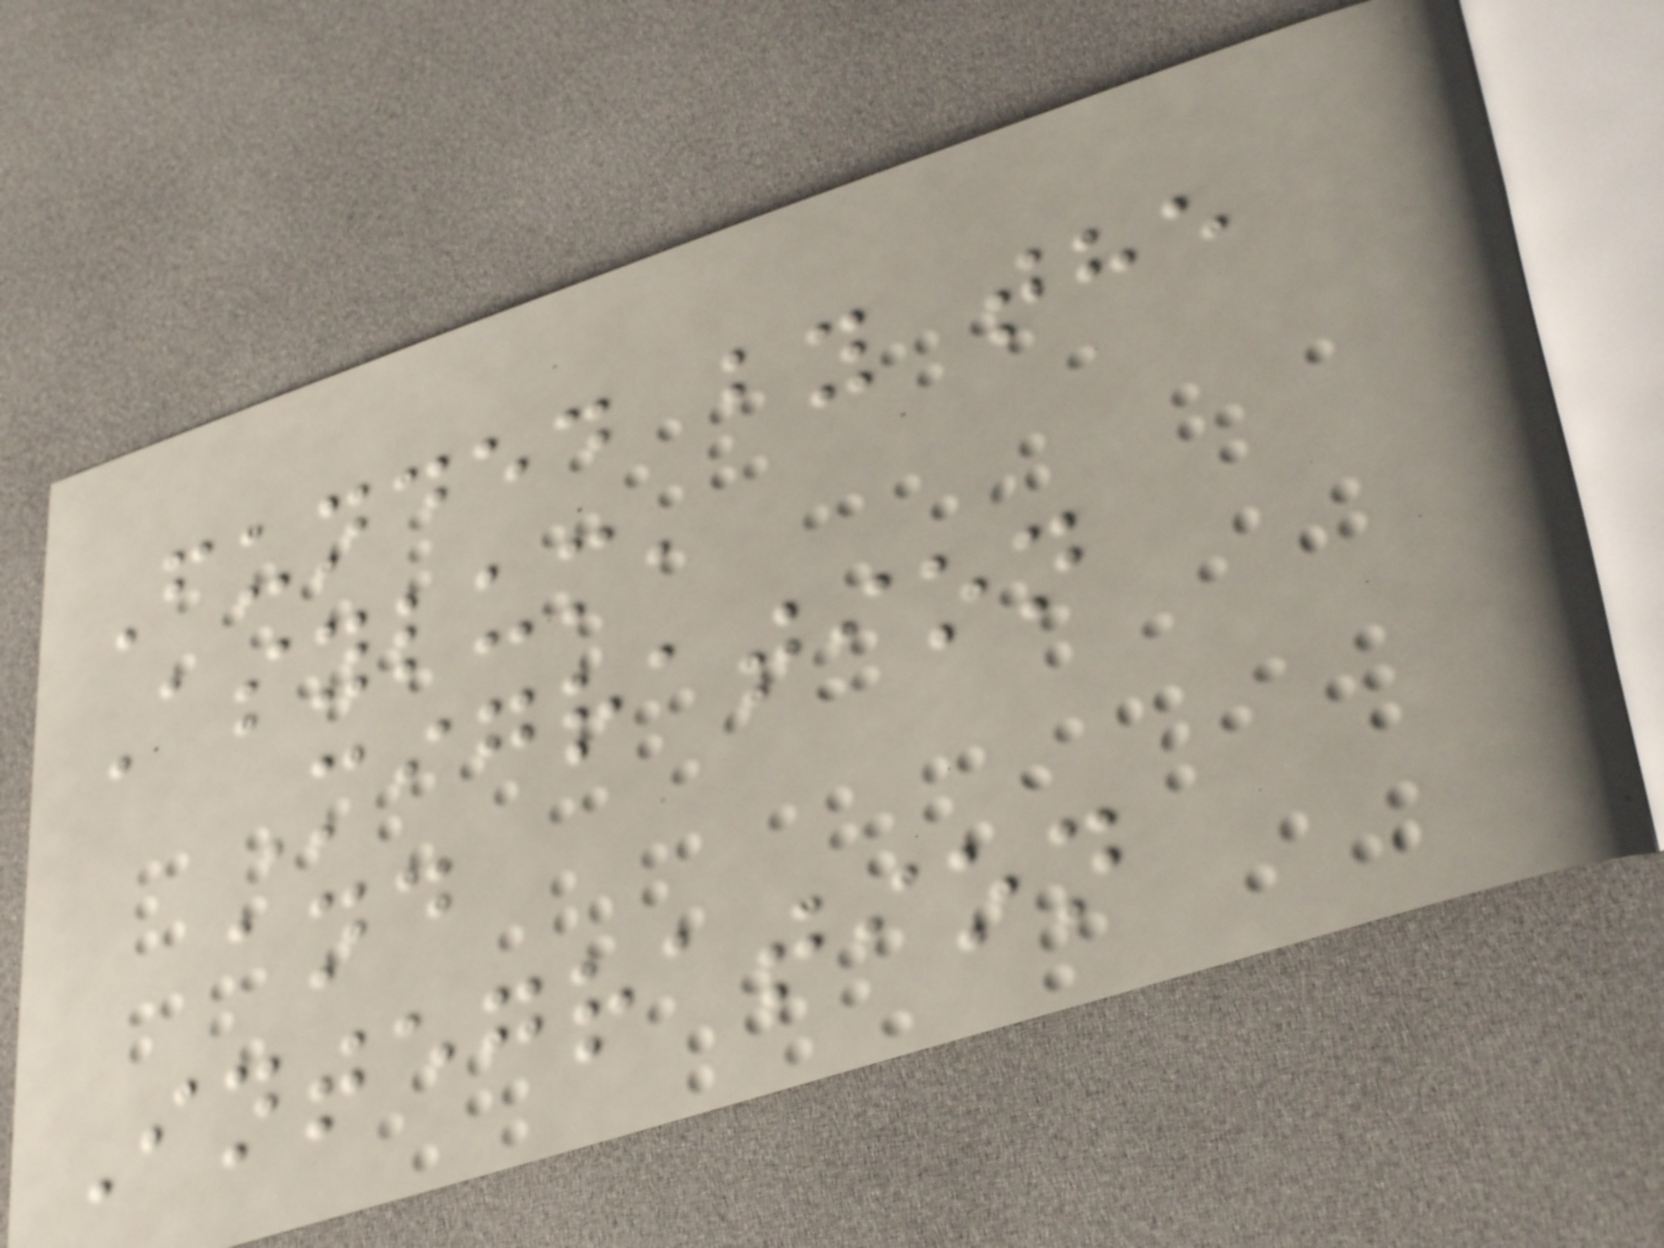Funded by the
Asylum,
Migration
and
Integration
